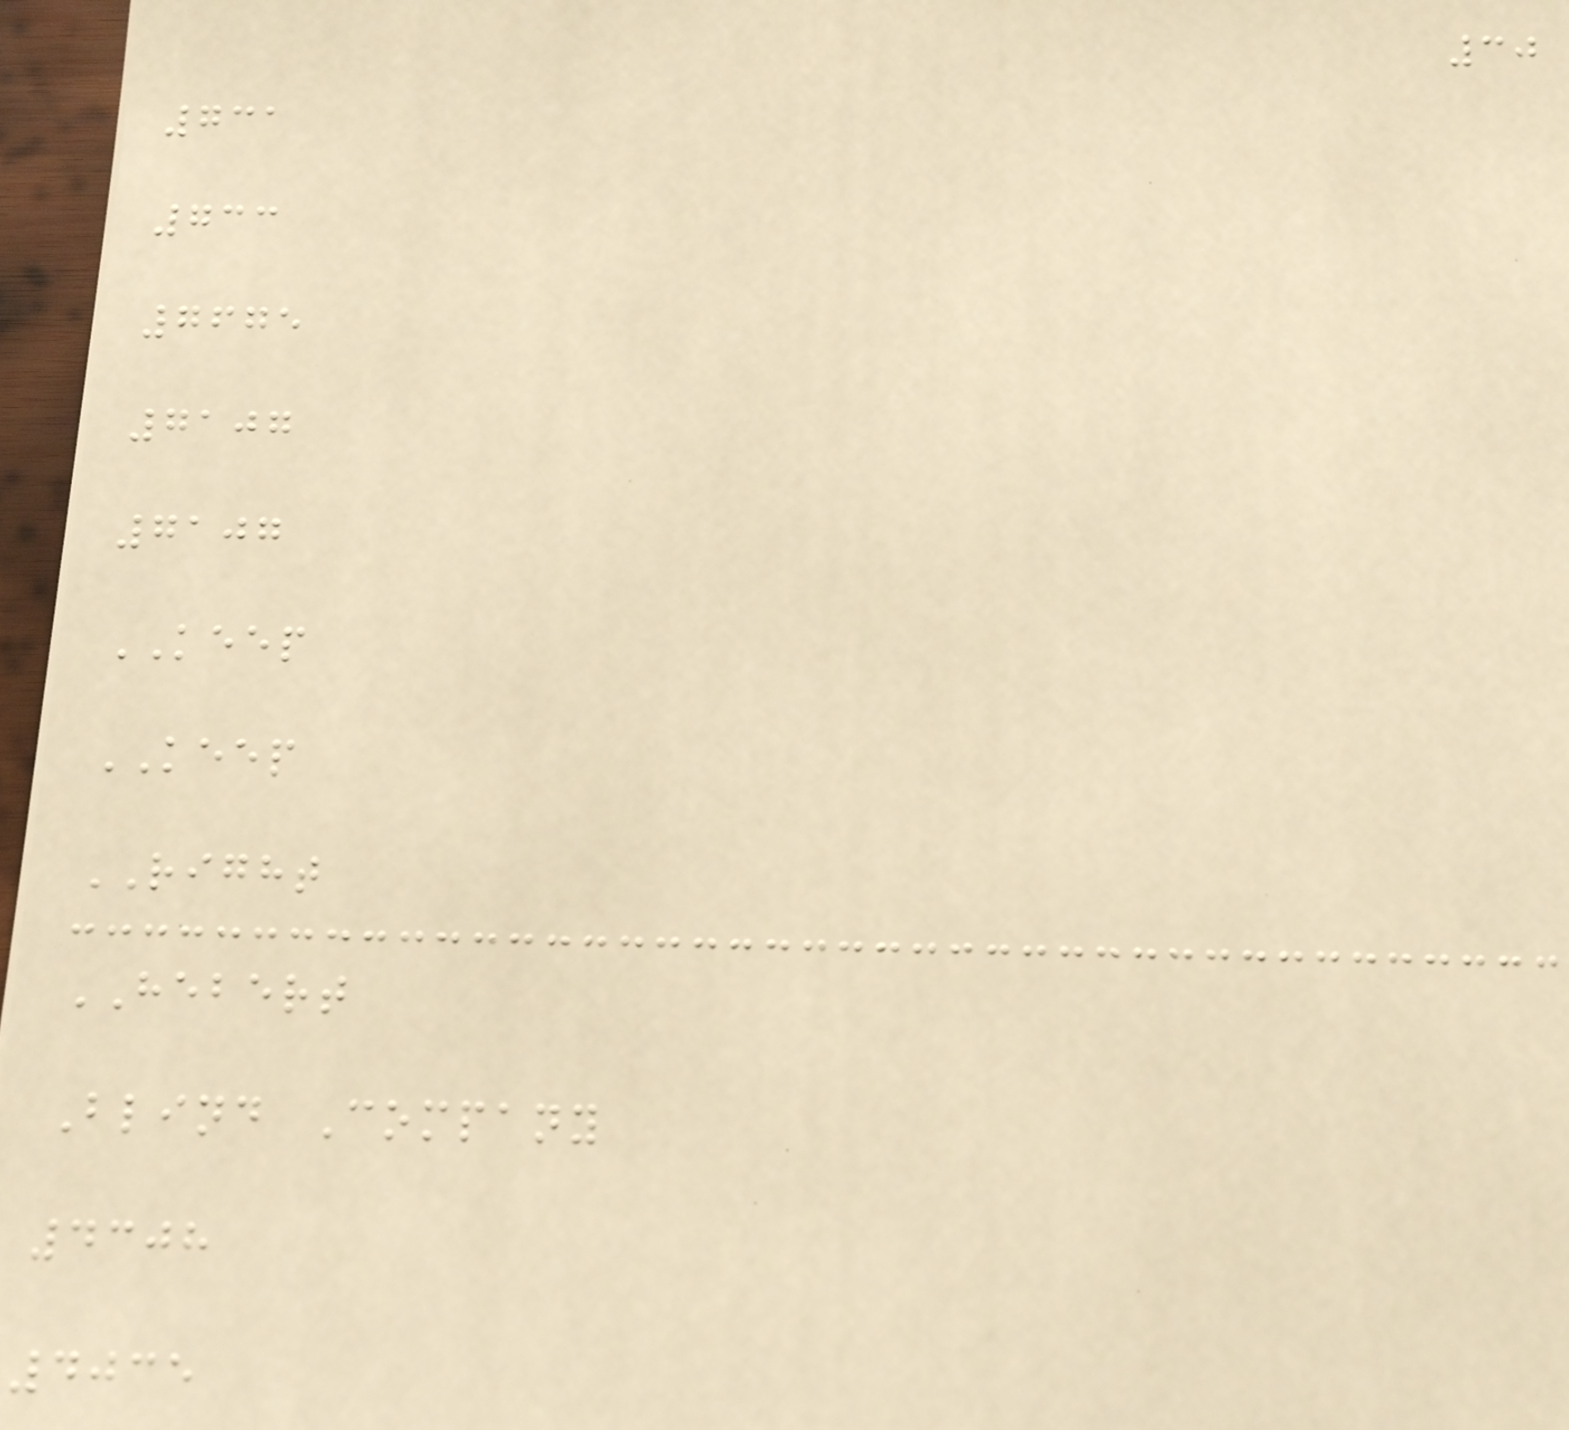30
731
733
7675
7107
7107
KEEP
KEEP
RIGHT
HEBERT
Blind Company
4308
4035
